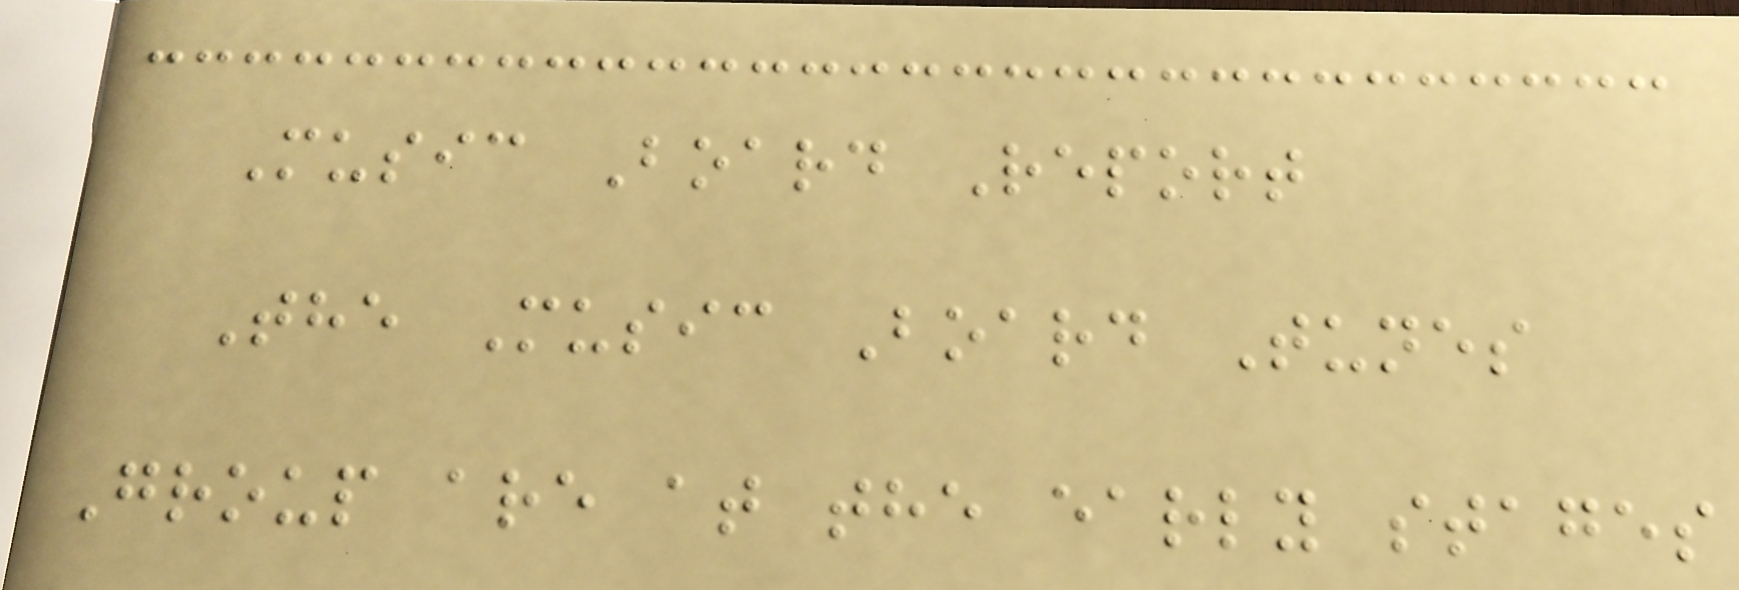Music Board Report
The Music Board Tunes
Group are at the early stages
